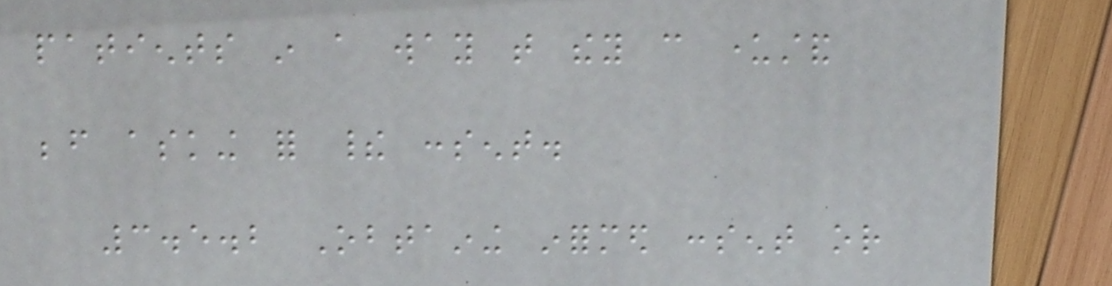patients in a way that they can understand
before asking for their consent.
3.5.2 Obtaining informed consent or
